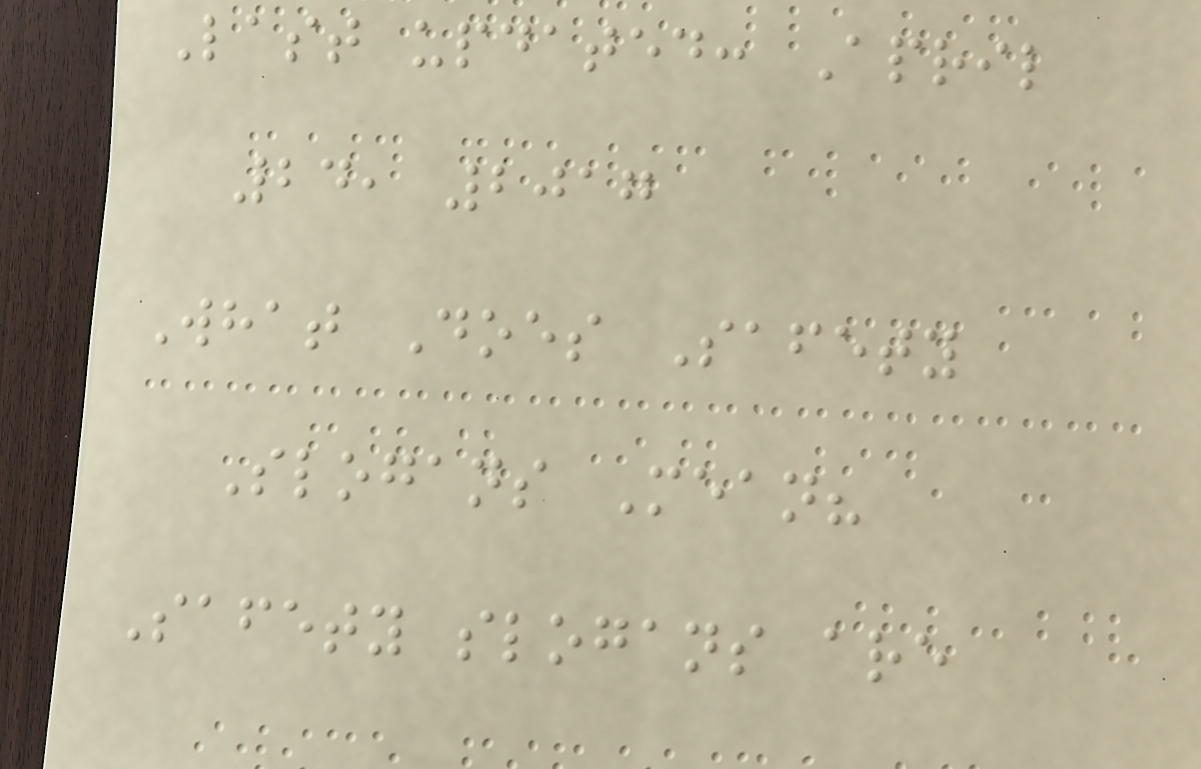Last updated: April
24, 2017
What Does Safety
Slogans Mean?
Safety slogans are
